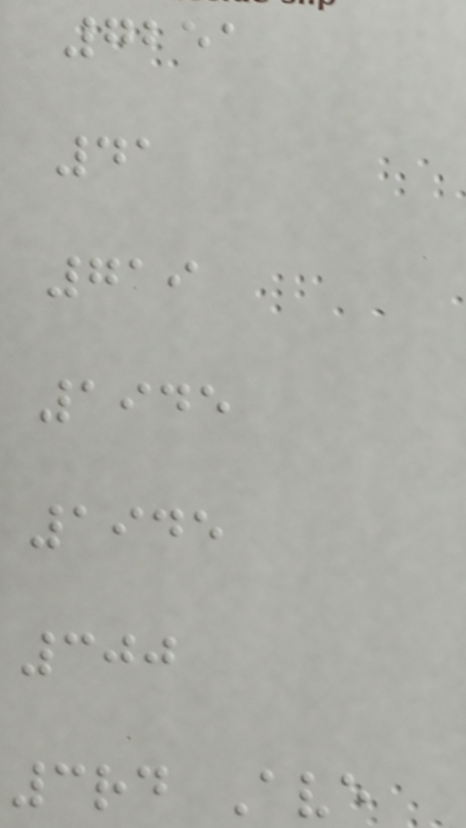7251
41
719
1945
1945
300
3rd Ave
